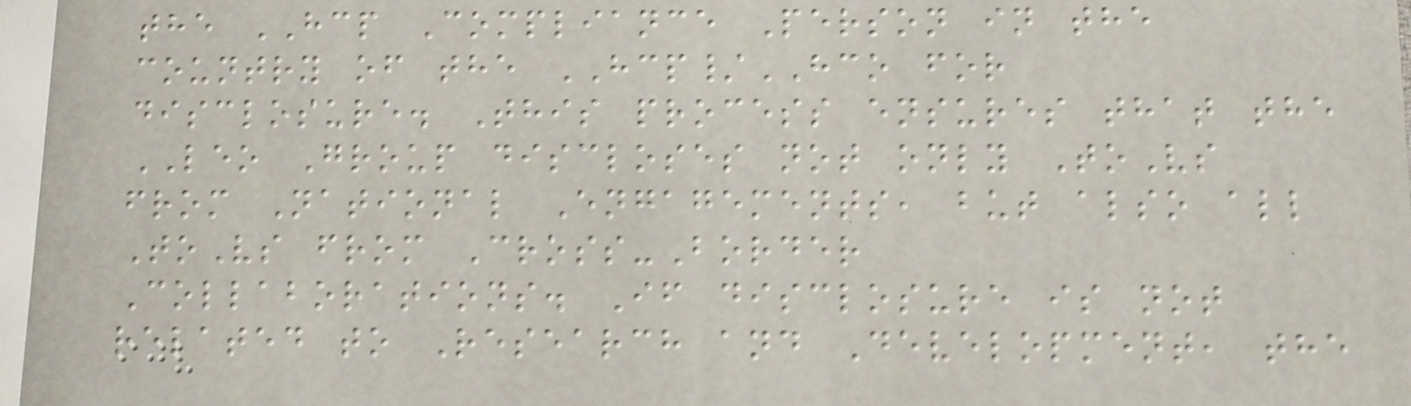the HCP Compliance Person in the
country of the HCP/HCO for
disclosure. This process ensures that the
LEO Group discloses not only ToVs
from National Engagements, but also all
ToVs from Cross-Border
Collaborations. If disclosure is not
related to Research and Development, the
